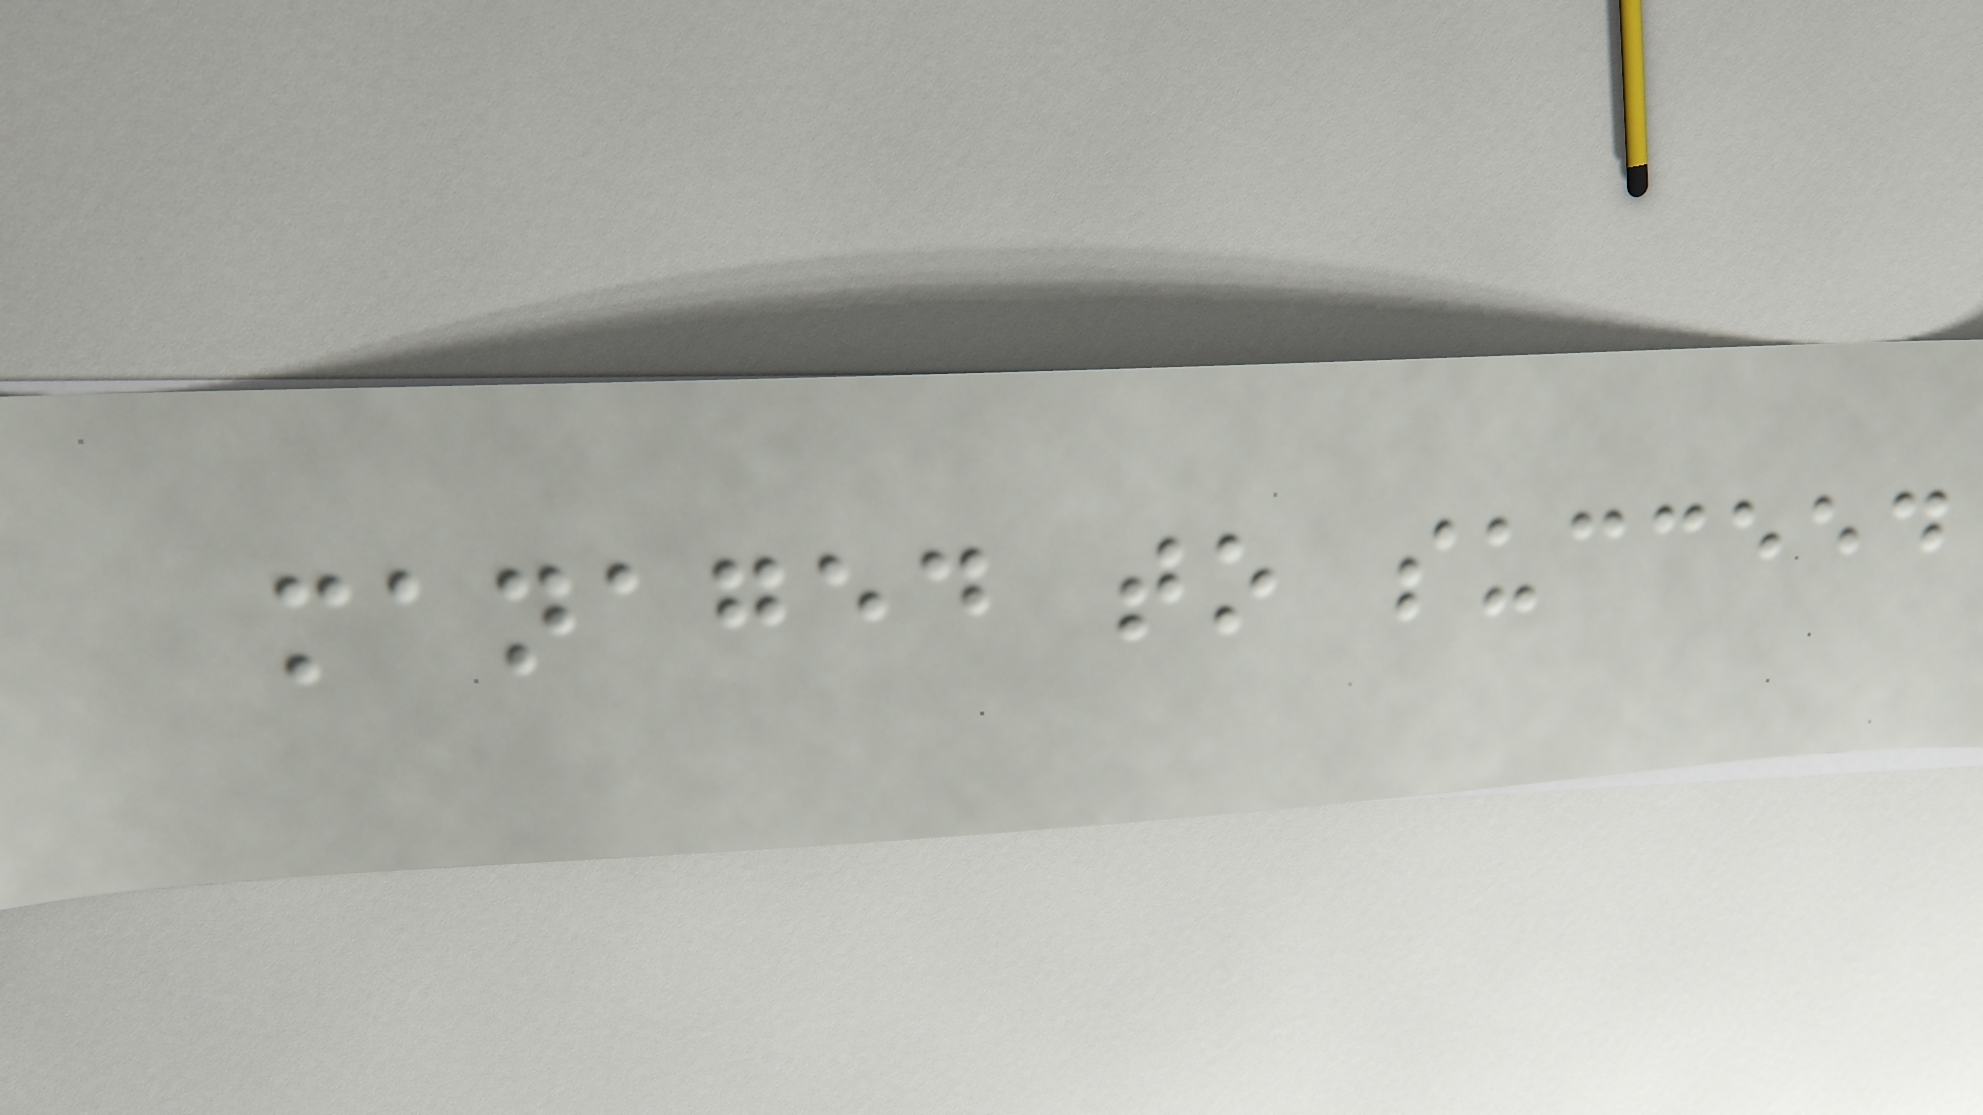managed to succeed
